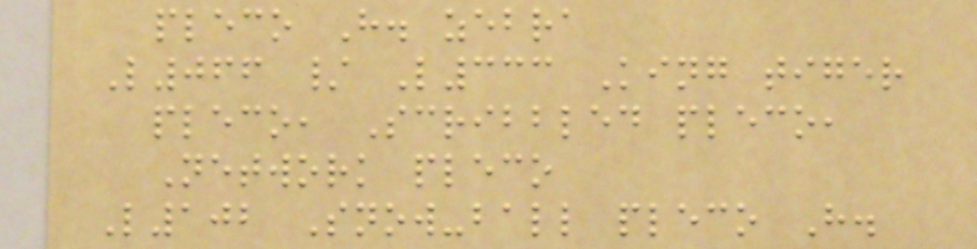pleco H. zebra
L066 / L333 King tiger
pleco, Scribbled pleco,
Network pleco
L102 Snow-ball pleco H.
